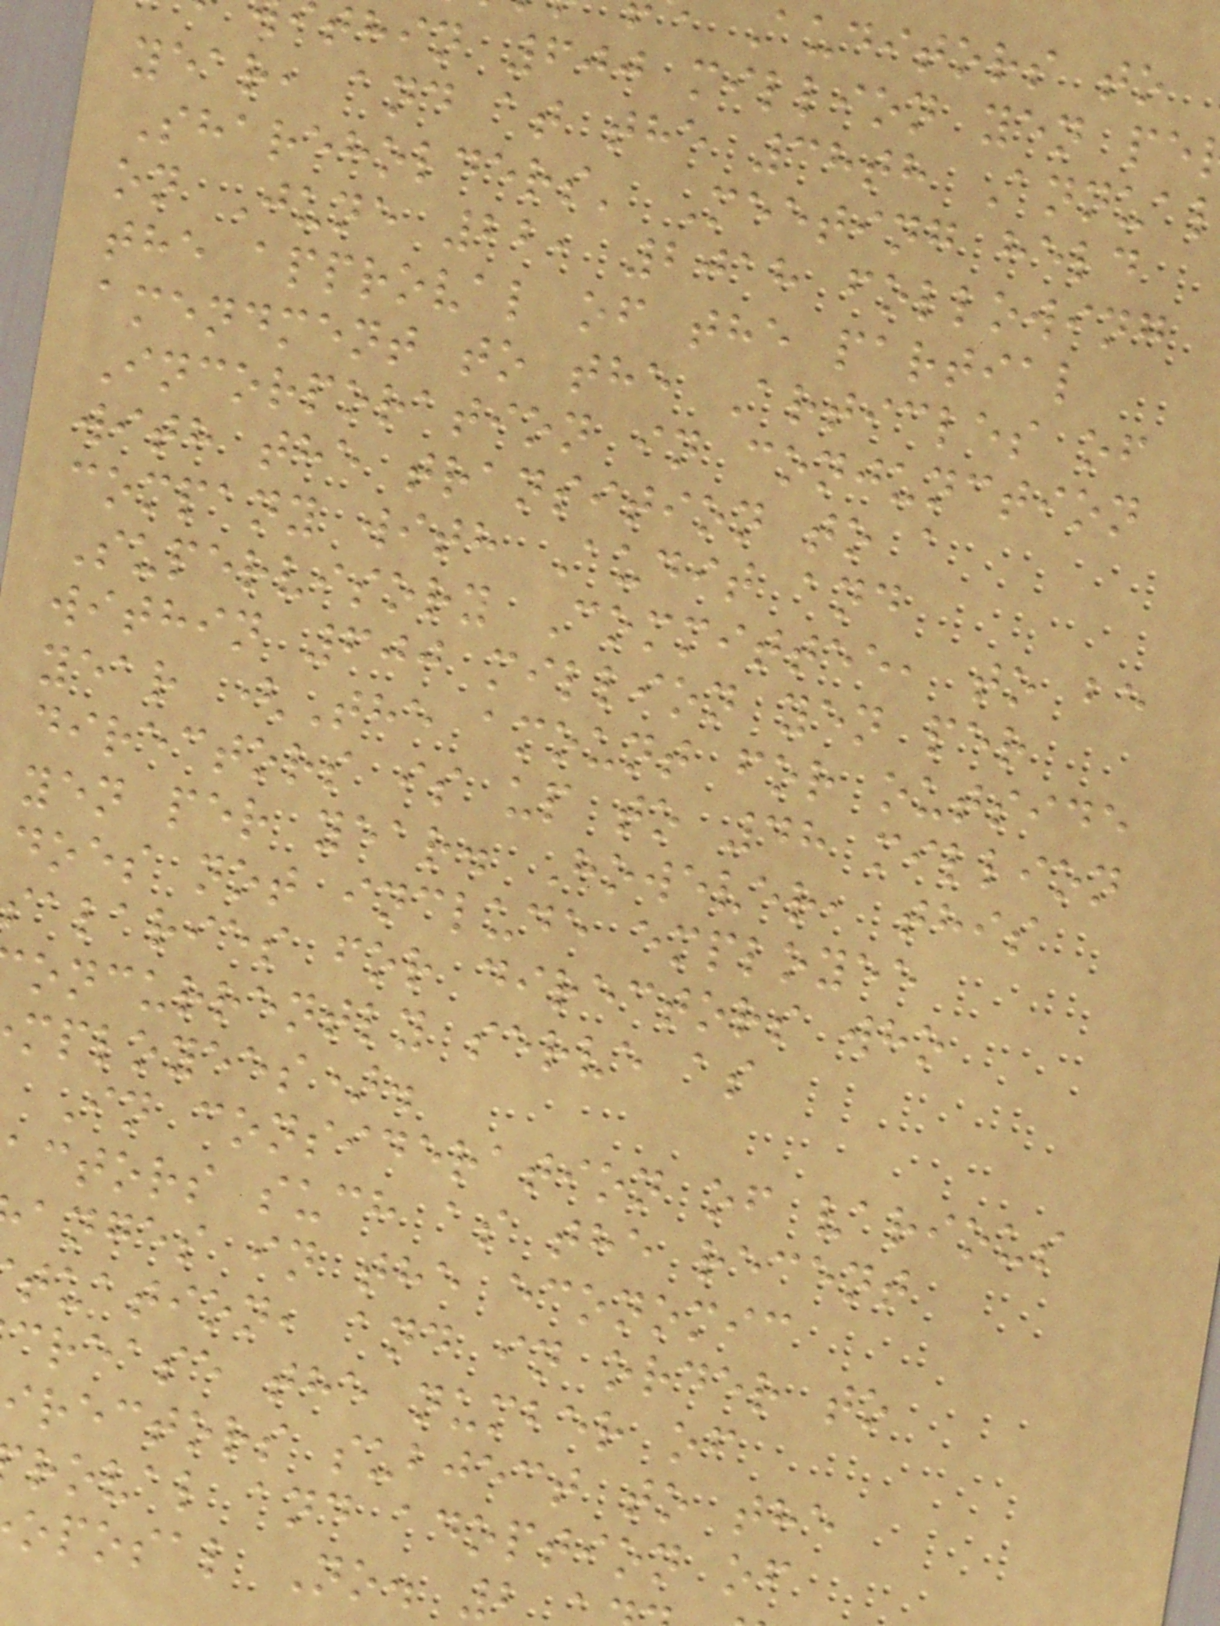Auditors to
thin 600 million yen pe
year, and at the 38th Annua
Shareholders' Meeting held
on June 22, 2018 following
the approval of the partial
amendment to the Articles of
Incorporation in conjunction
with the transition to a
company with Audit and
Supervisory Committee, to be
within 600 million yen per
year (The amount for outside
directors is up to 48 million
yen per year. However, this
does not include employee
salaries for directors who
oncurrently serve as
mployees).
In consideration of various
actors such as the recent
anges in the economic
tuation, and in order to
crease the number of
irectors subject to the
roval and adoption of
oposal No. 2
